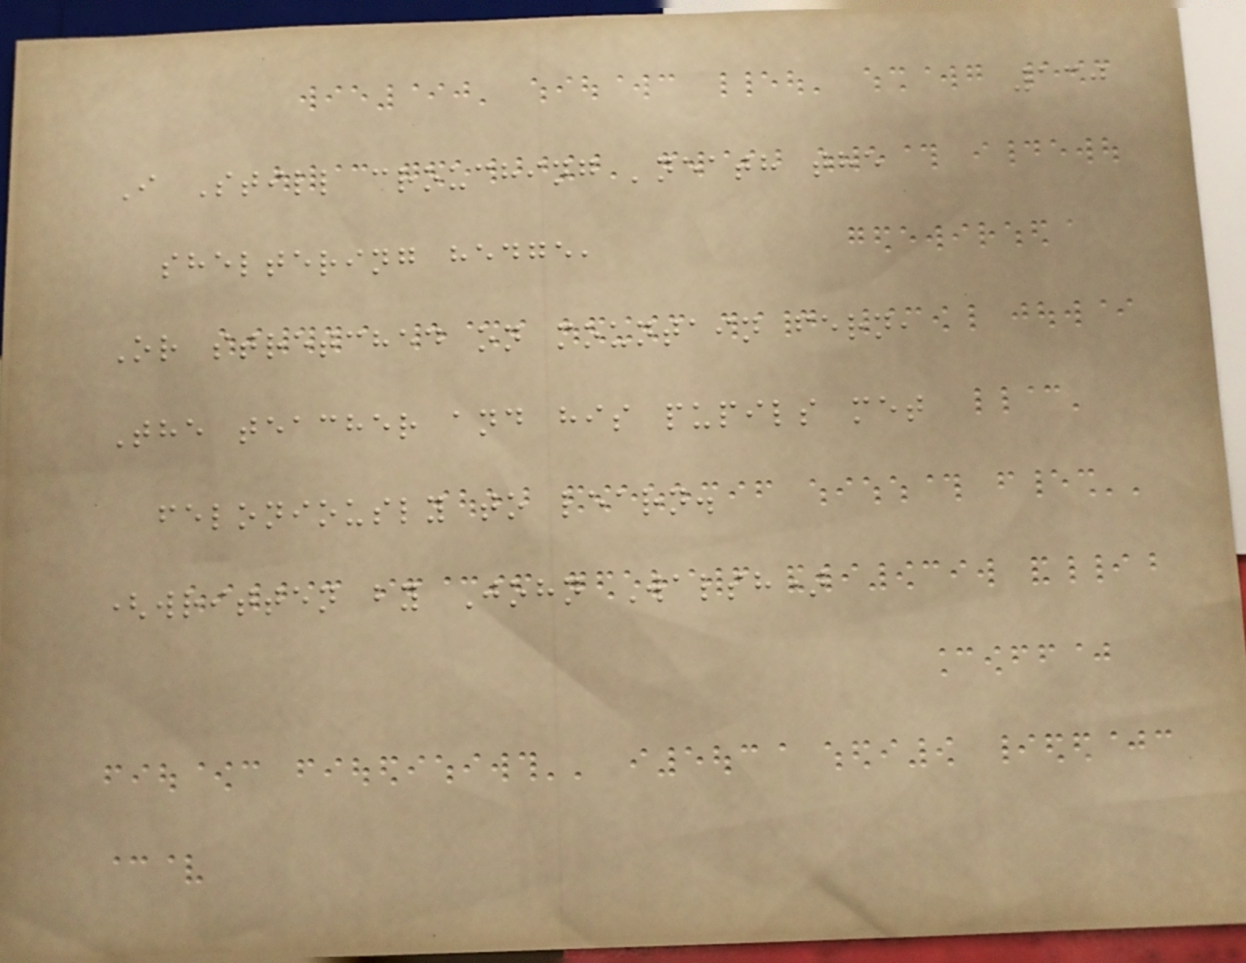130
I Still crouching 'neath the
sheltering hedge,
Or stretched on mountain fern,
The teacher and his pupils met
feloniously to learn.
(written by John Walsh)
